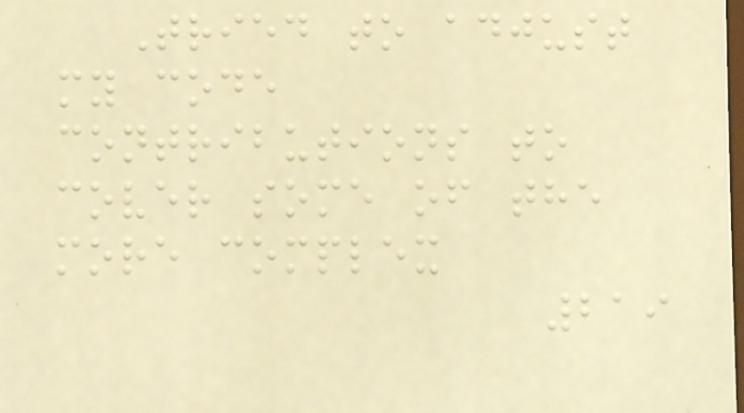Tried to adjust
my code
contributions to
cover some of the
more complex
219
